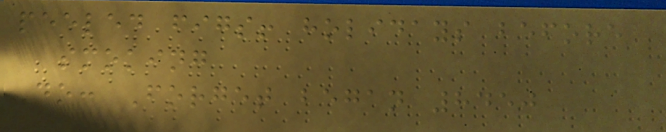peeled figs! holidays before
smoking
Do: Forget began 8450
